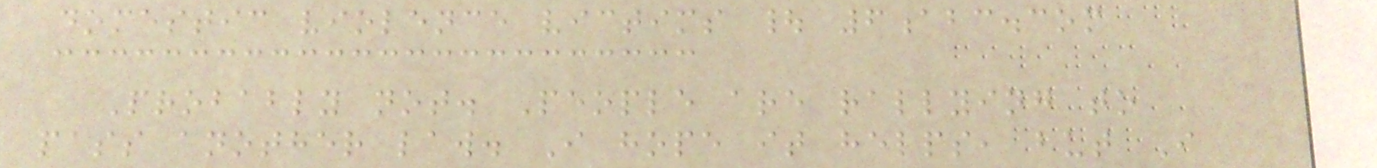domestic violence victims | 6abc.com
Probably not. People are rallying to
pass another law. I hope it helps, but I
